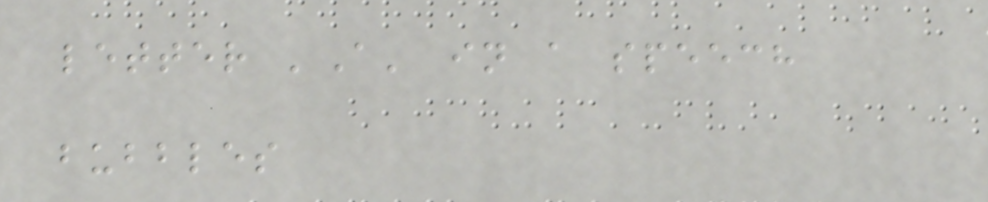letter 'A' in a speech
bubbles
